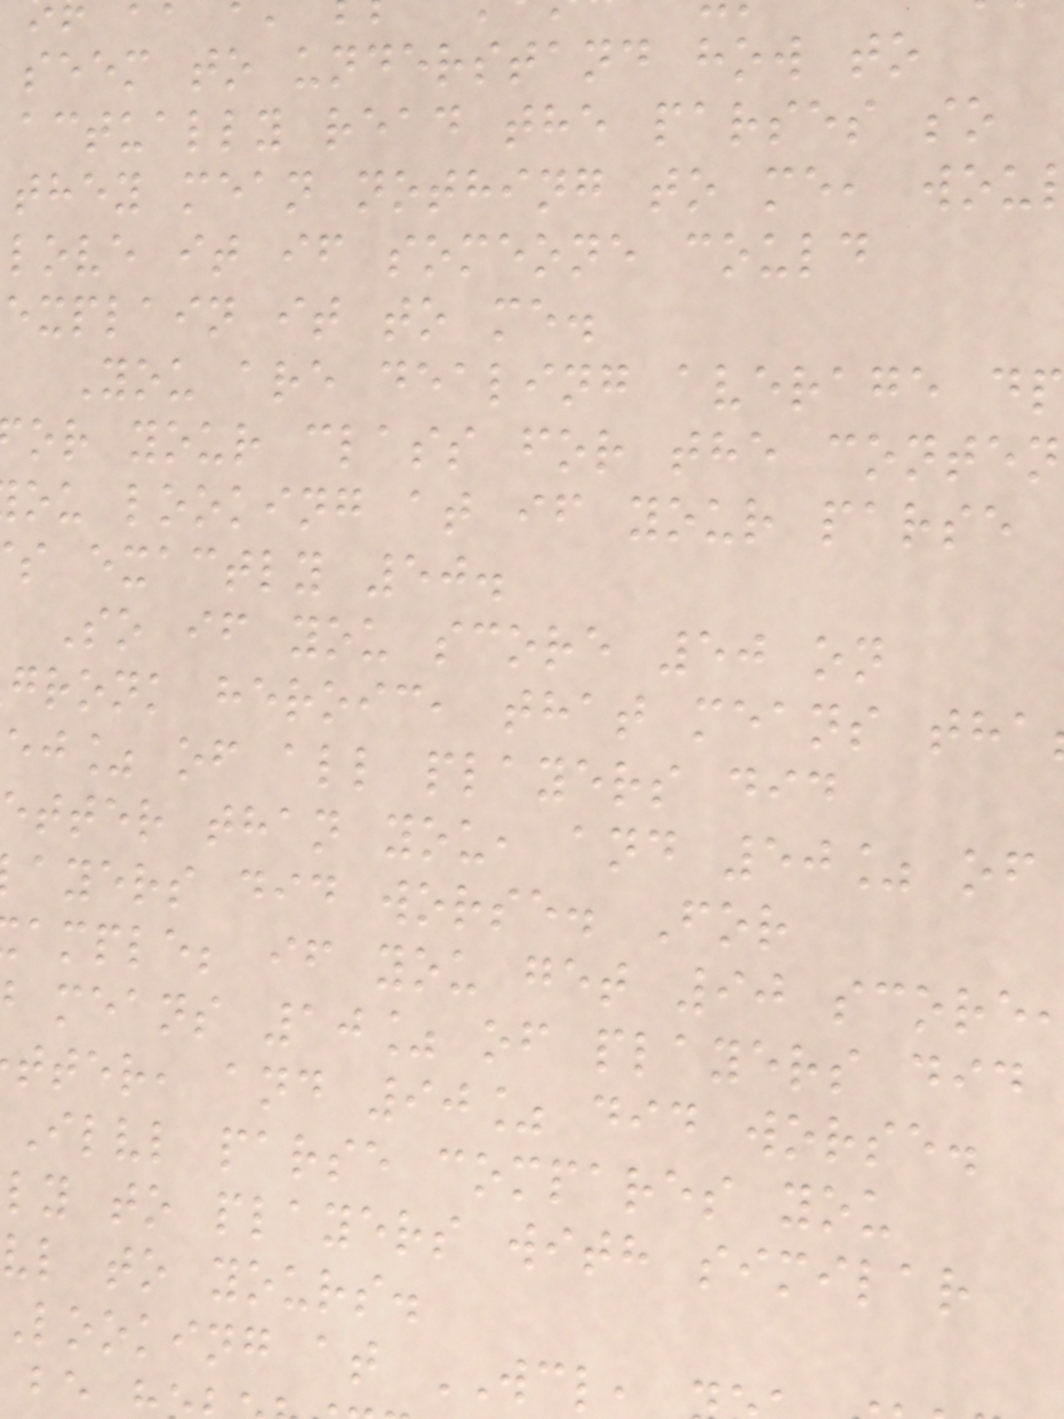seem to understand how to
actually read the parses so
they mean nothing to me, wou
love it if someone could
explain it to me.
You are dealing average dp
or your class for the conten
ou looking at if your parse
s exactly 50.
So if you score 50 on
gronk heroic, that means tha
ej% of all players did
etter than you, and 50% of
ayers did worse. For
ample; if you get 90 score
means 10% of players did
tter, and 90% did worse.
Ilvl parse compares you
ly to players with similar
vl to yours.
looking at WCL,
